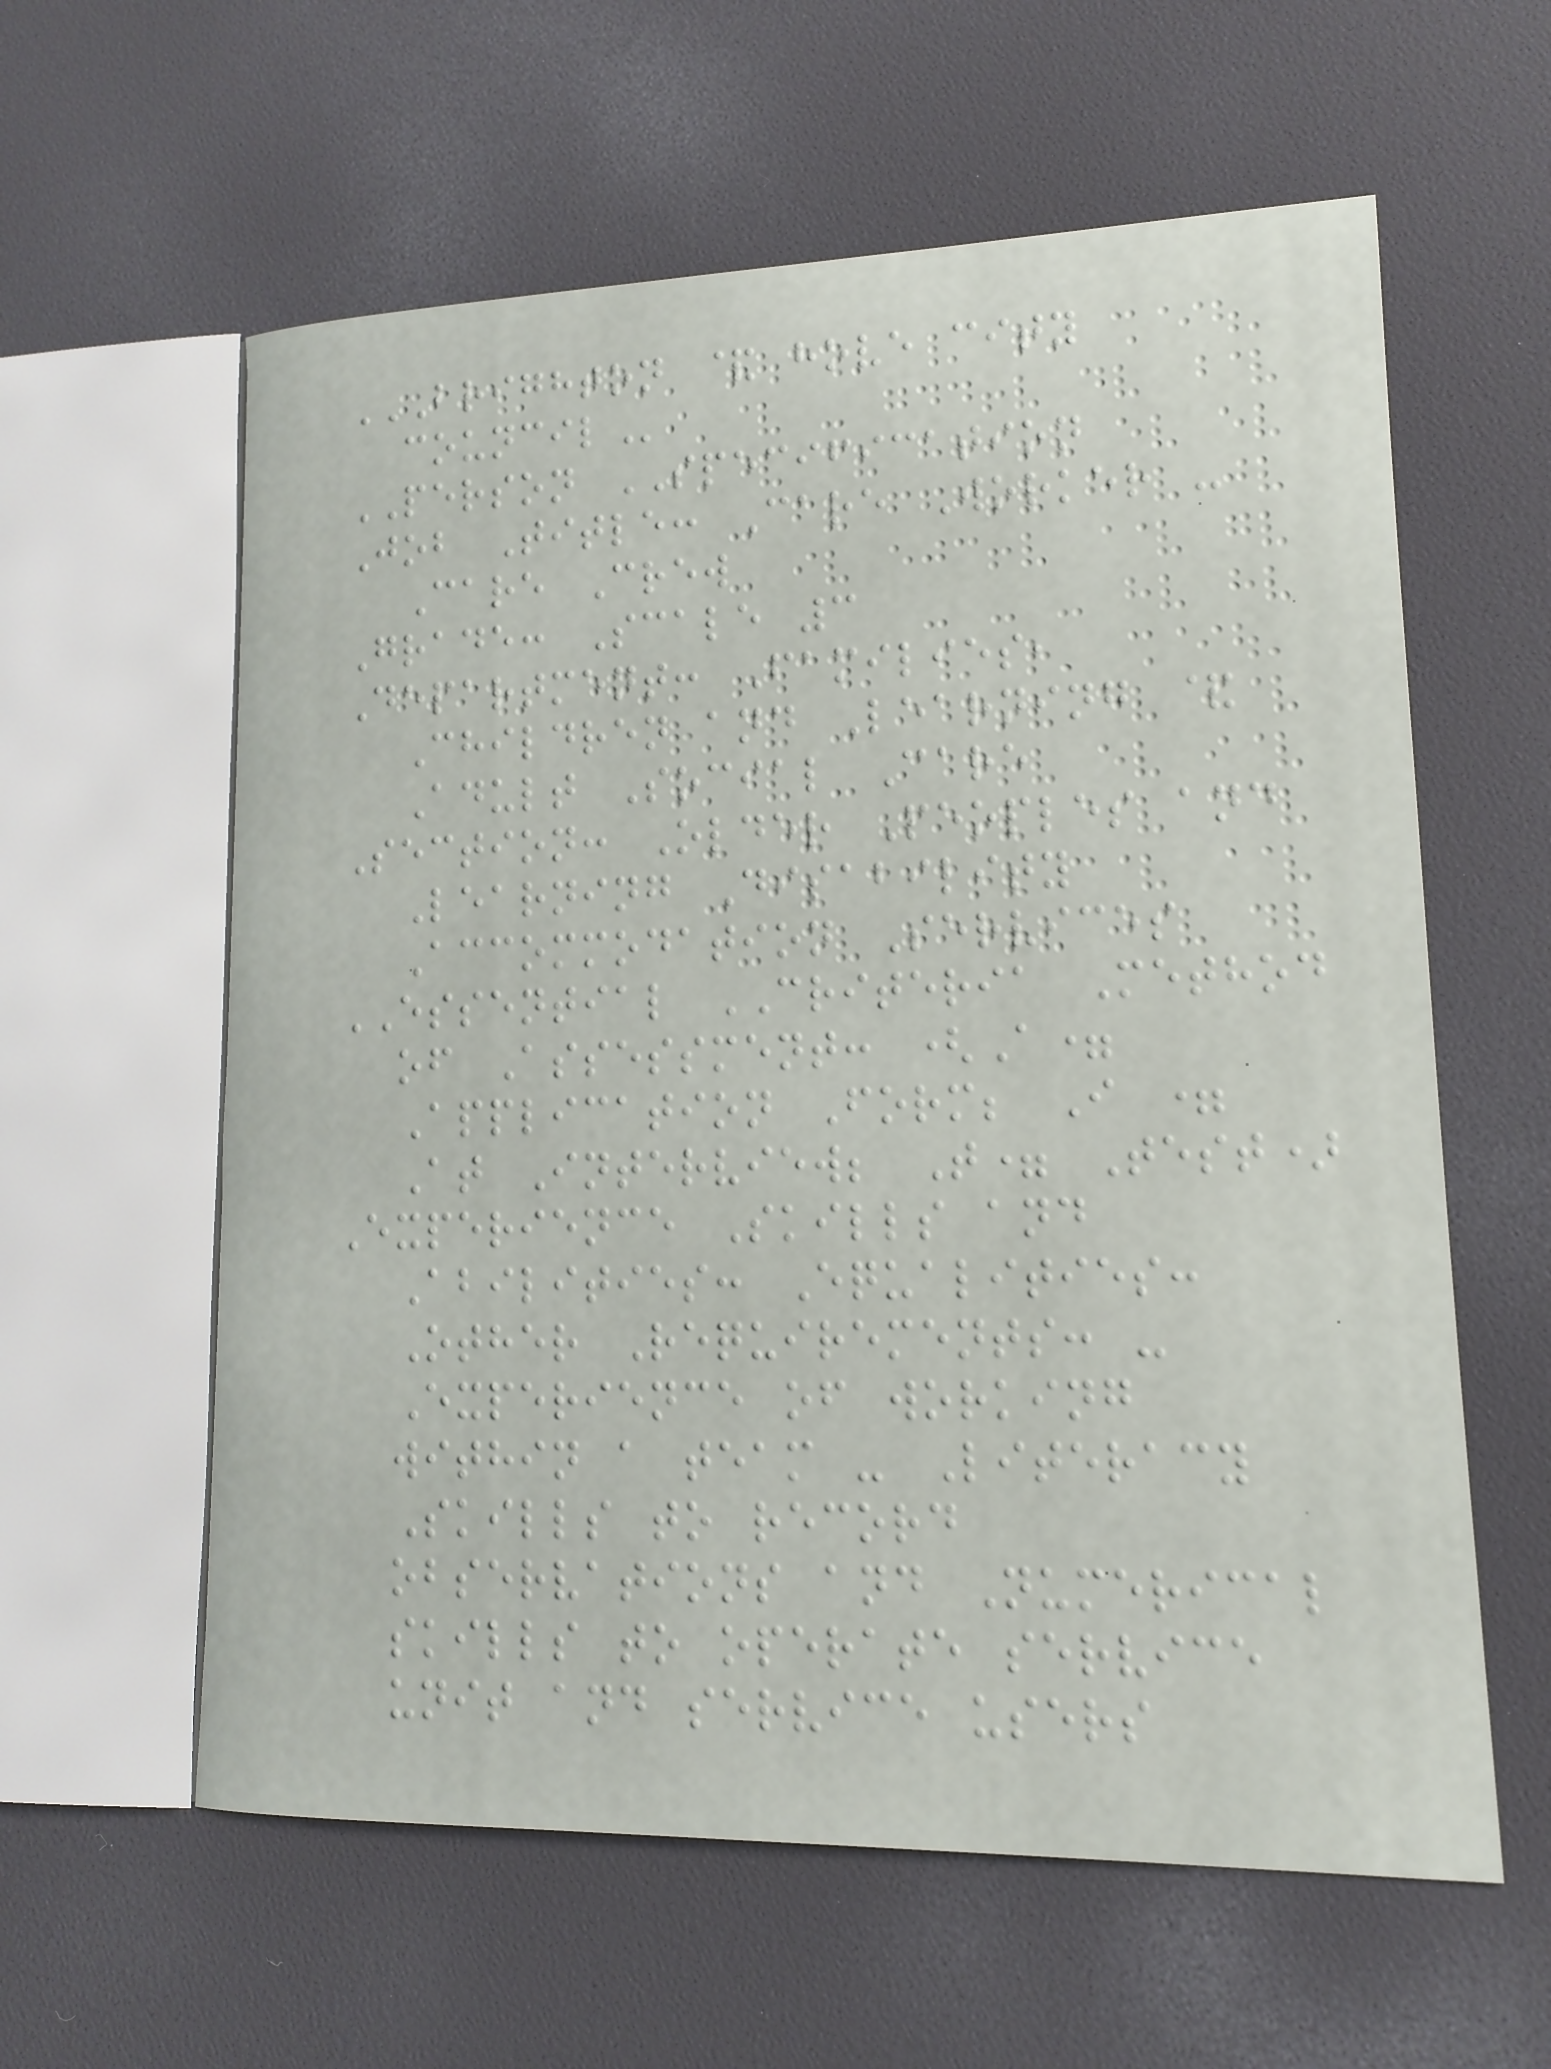BRIGHTON & HOVE CITY
COUNCIL
PERSON SPECIFICATION
Job Title: Care Worker -
Care Crew
Grade: Scale 3
Department: Families,
Children and Learning &
Adult Social Care
Section: Older Peoples and
Learning Disability
Accommodation Services
ESSENTIAL CRITERIA Method
of Assessment: (A=
Application Form; I =
At Interview; T= Test)
Experience Skills and
Abilities: Equalities:
Other Requirements: -
Experience of working
within a team - Literacy
Skills to record
observations and Numerical
skills to operate service
unit and service users
